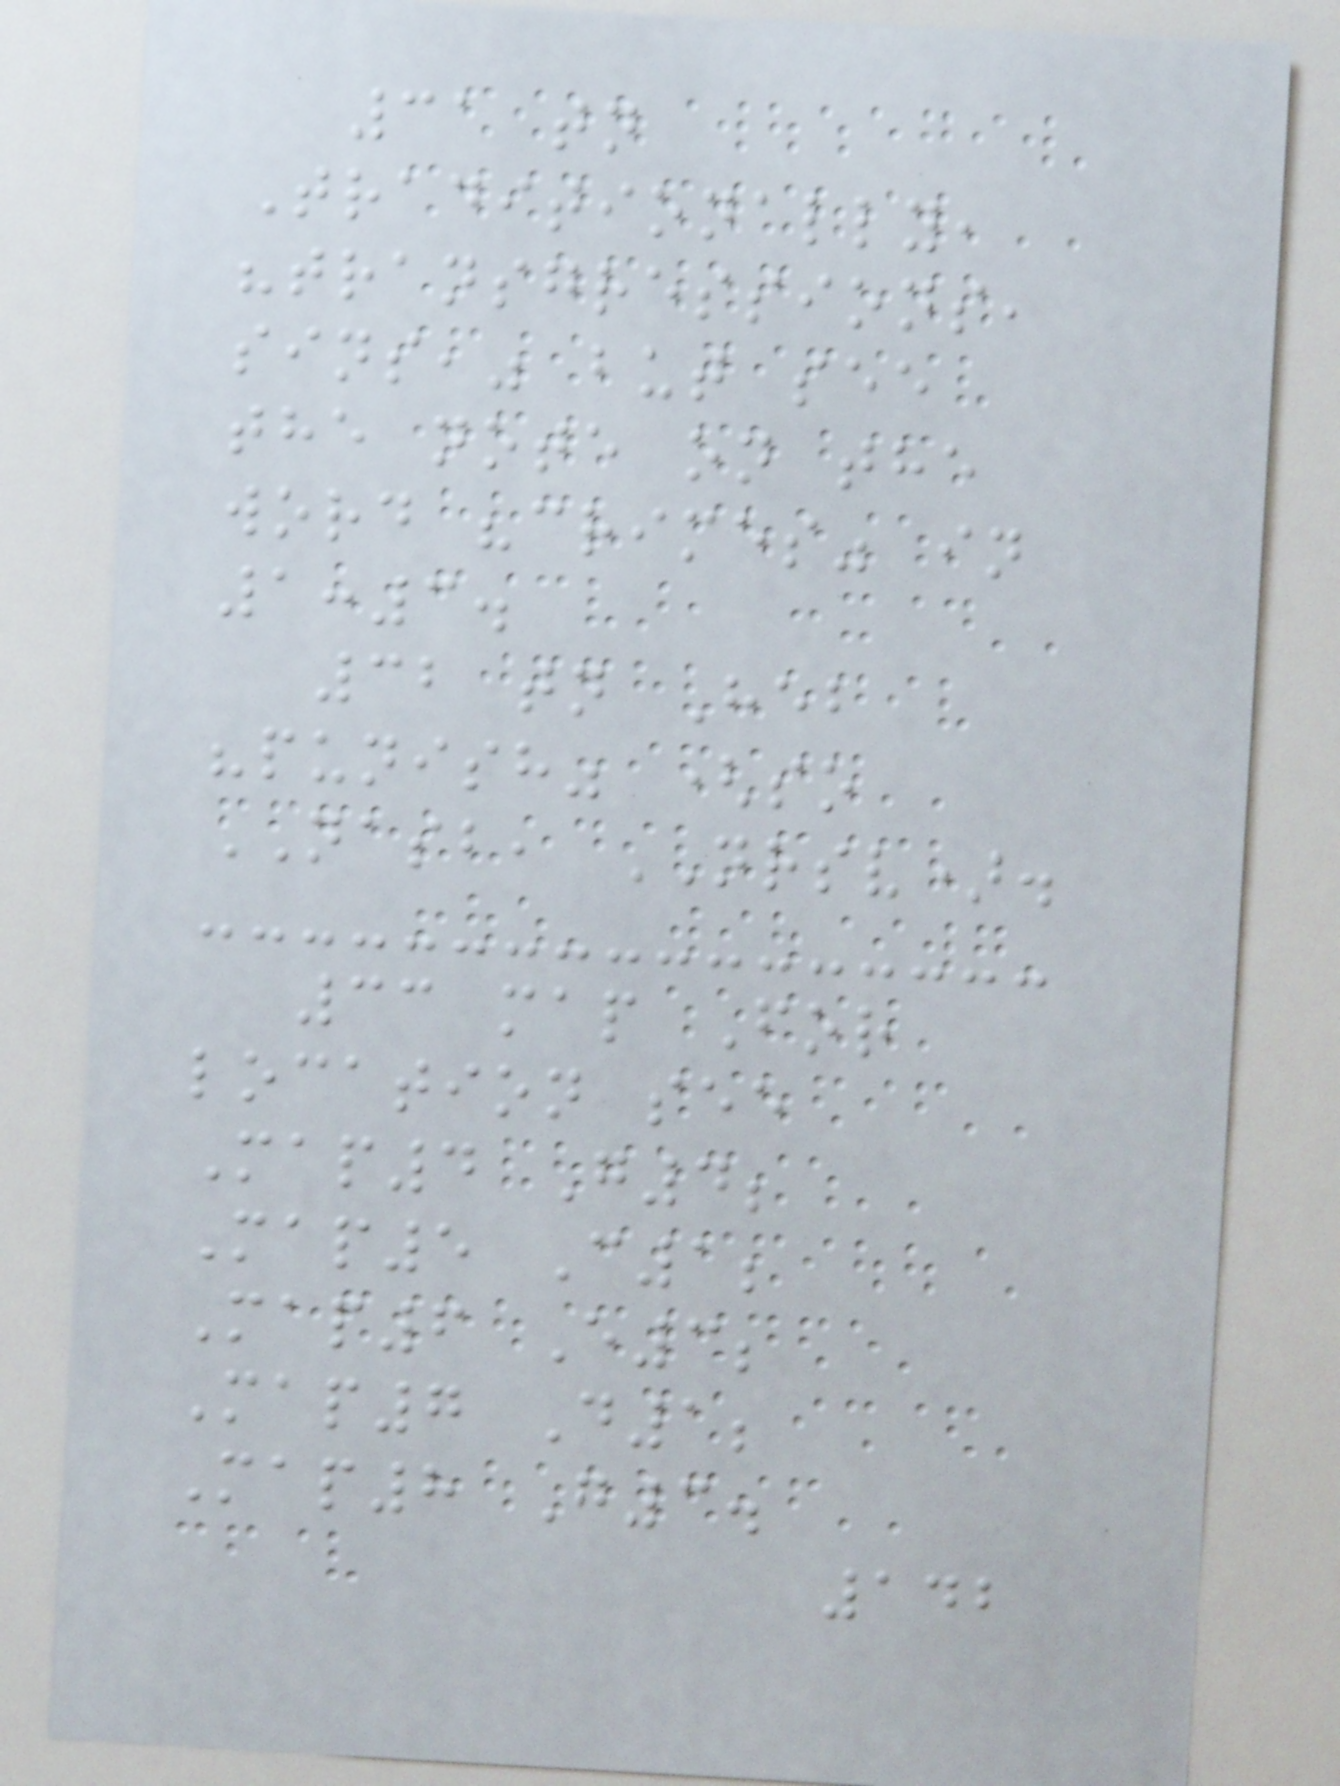31 tn
Traditionally,
"transgressions,
sins," but see
the note on the
word "crimes" in
1:3.
32 tn Heb
"punish" (so
NASB, NRSV).
33 map For
location see
Map4 G4;
Map5 C1;
Map6 E3;
Map7 D1;
Map8 G3.
142
